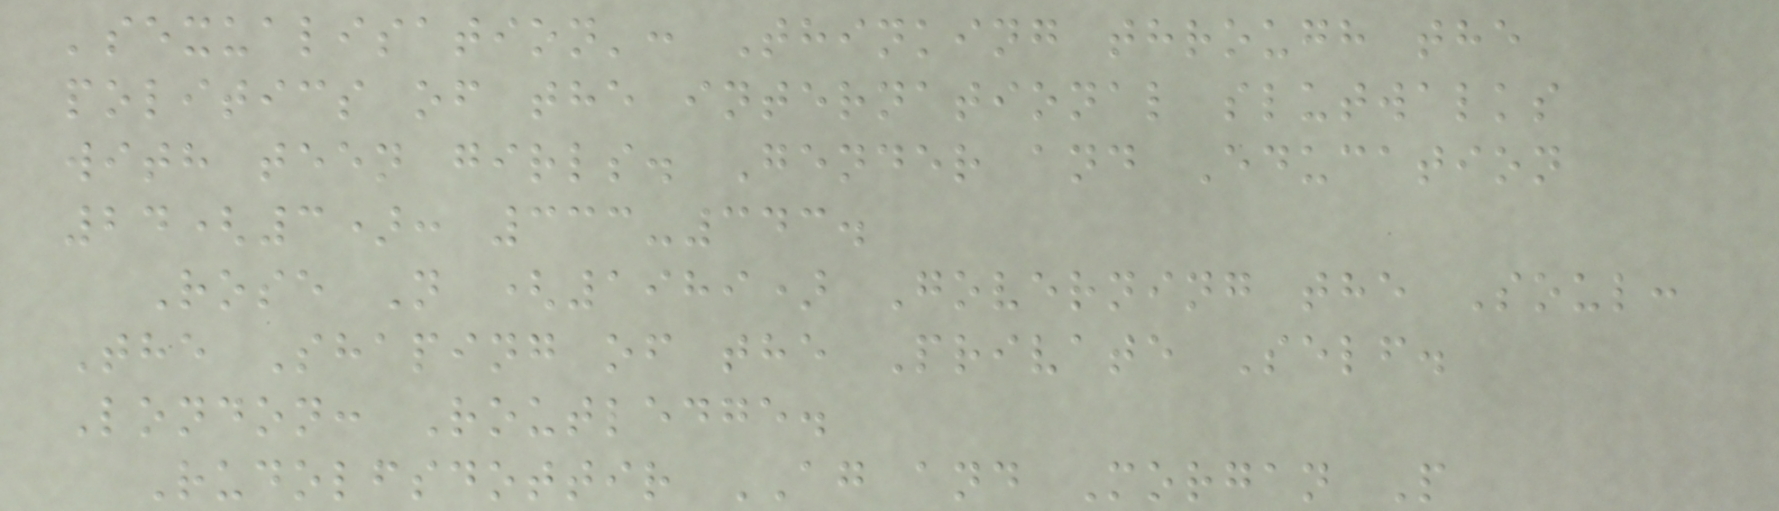'sexualisation': Thinking through the
politics of the international slutwalks
with teen girls. Gender and Education
24(3): 333-343.
Rose N (1989) Governing the Soul:
The Shaping of the Private Self.
London: Routledge.
Rudolfsdottir AG and Morgan P
